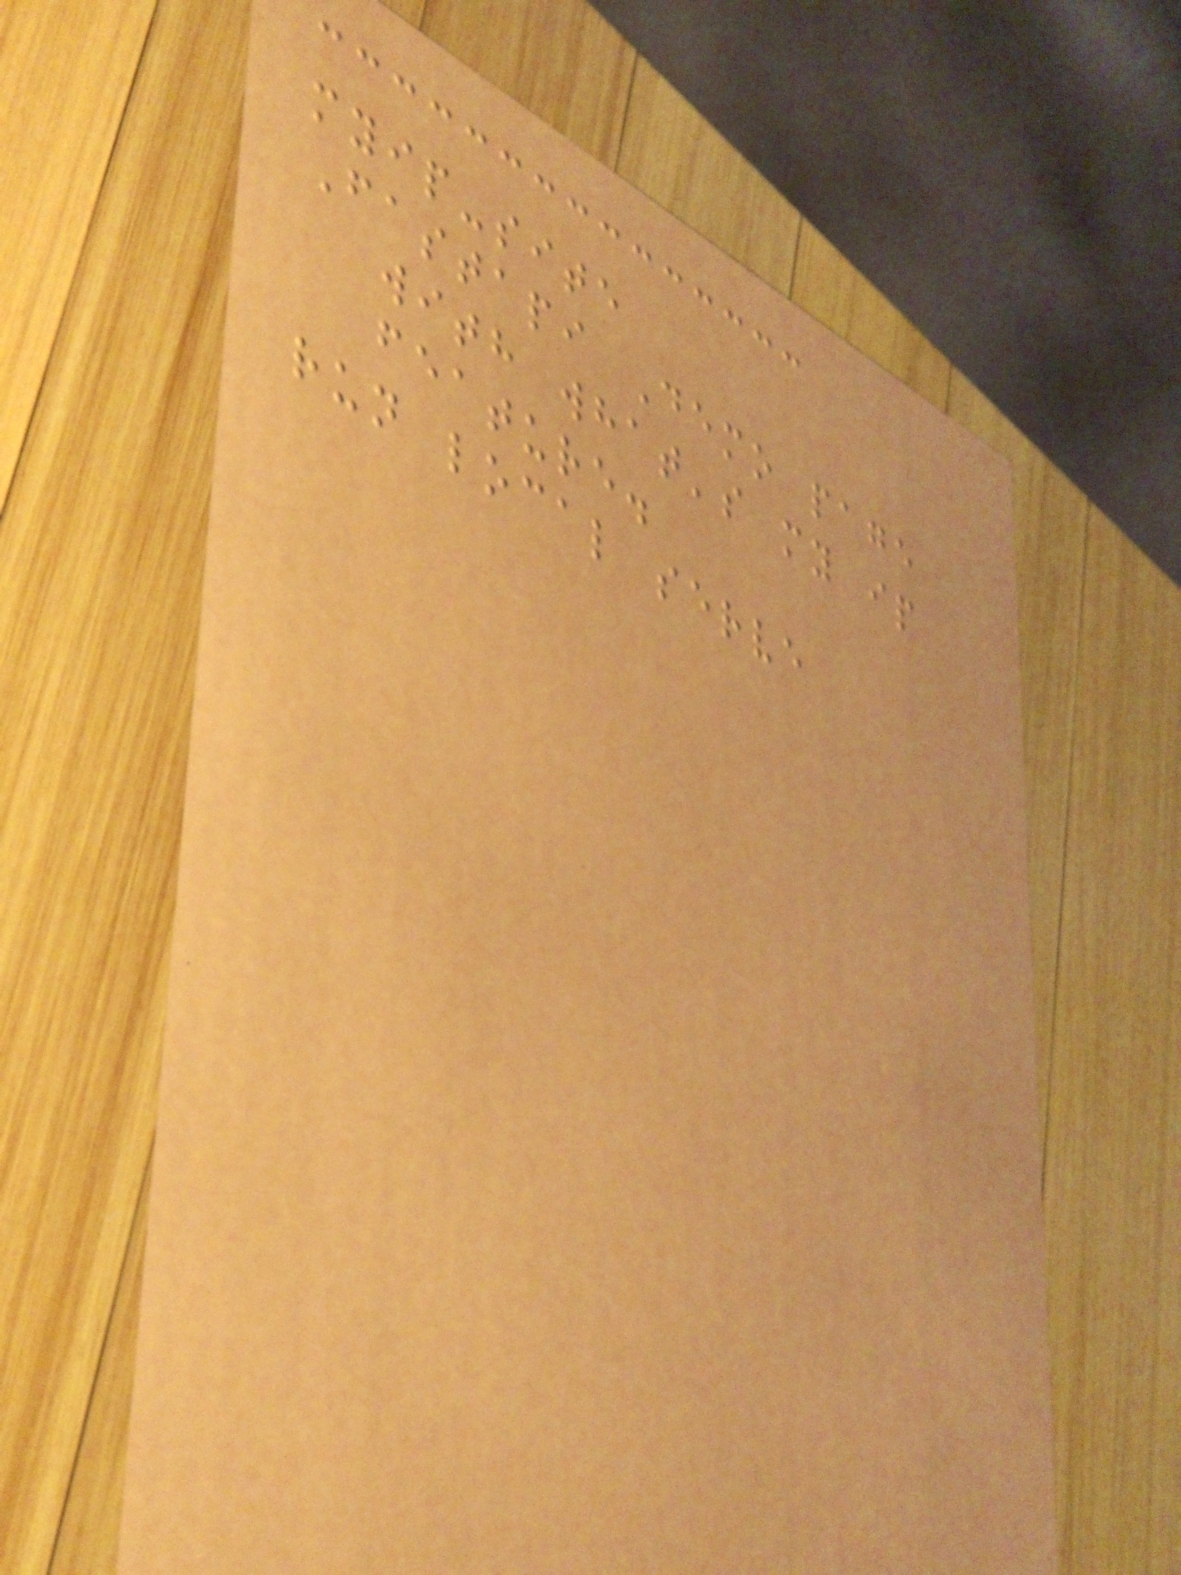myip-site
Fastapi Demo page
with what's my ip
feature.
run local serve
